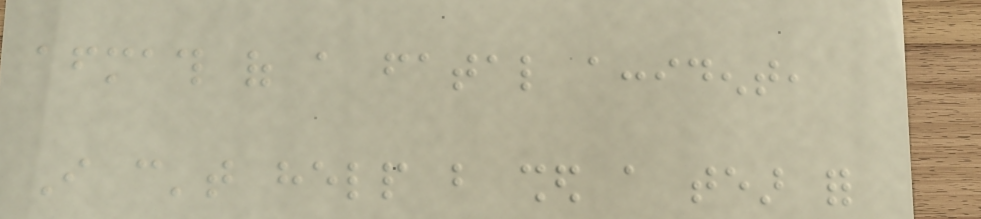aftermath of a fatal accident,
I can't help but shed a tear for
